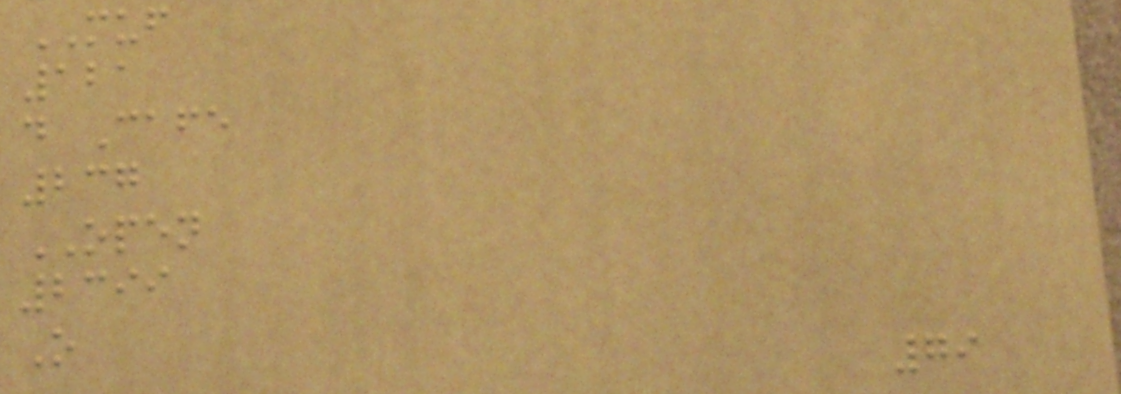MUF
121
d Cafe
237
OPEN
2399
O
79
